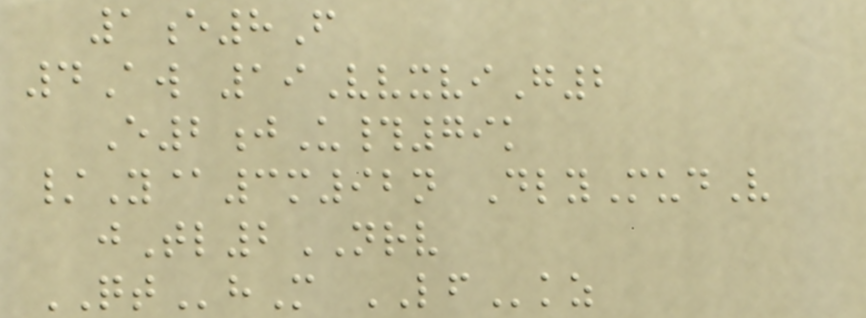1e8F
4Aw 19VvxviG2
E2jU#79k
/Y@3m92n DlyMudV
jTl2NRV
QThM LFkz
